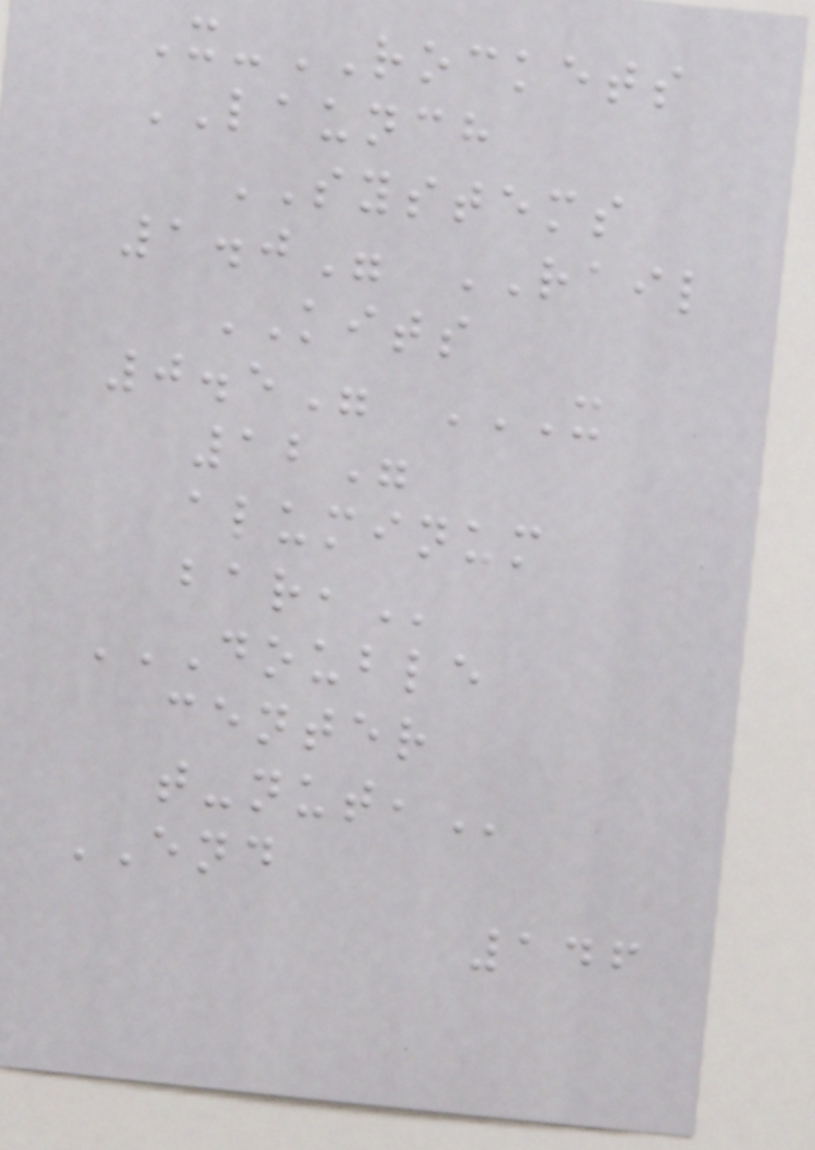X-ROCKETS
LAUNCH
SYSTEMS
1.0" RAIL
KITS
0.5" X
12"
ALUMINUM
BAR,
DOUBLE
CENTER
T-NUT,
END
146
